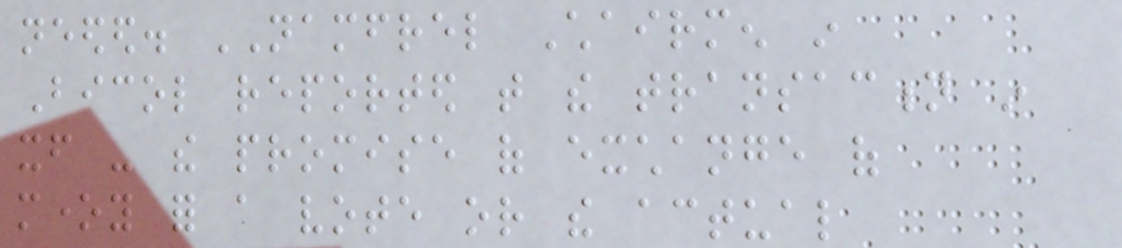needed. NAMFREL Chairmen in
Bicol reported that the transaction in
itself - the promise of exchange of
money for a vote or the actual
